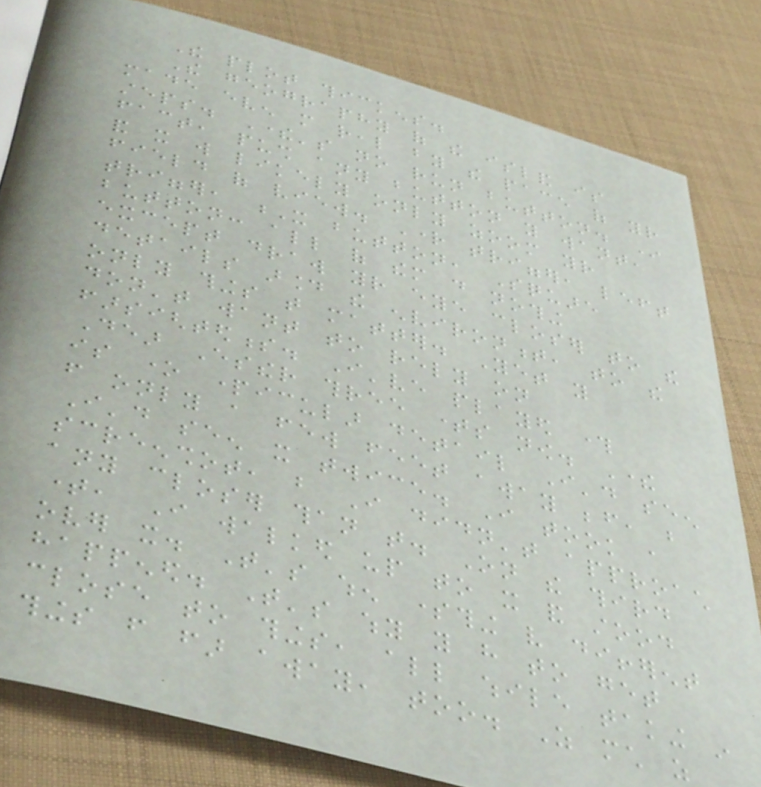The plot thickens.
The geography of the island is
made even more real by the pace of your
steps. There's no run button. In
fact, push any button you want,
and it will likely only zoom your
field of view. Right trigger, left
trigger, X button, Square
button: all of them do nothing
except draw your eye closer to the
details around the environment, to the
only things that matter. Yet you
don't want to rely on
farsightedness. I've played through
Dear Esther three times now. There
is one particular detail I'd seen
from only a few feet away before, but
I'd seen it twice. I took a
screenshot, but I didn't approach
any closer than that. On the third
time, I walked up to it and stood
over it. That's when something very different
happened. That's why you have to get
close to things, all while taking in
things from far away, too. As much as
